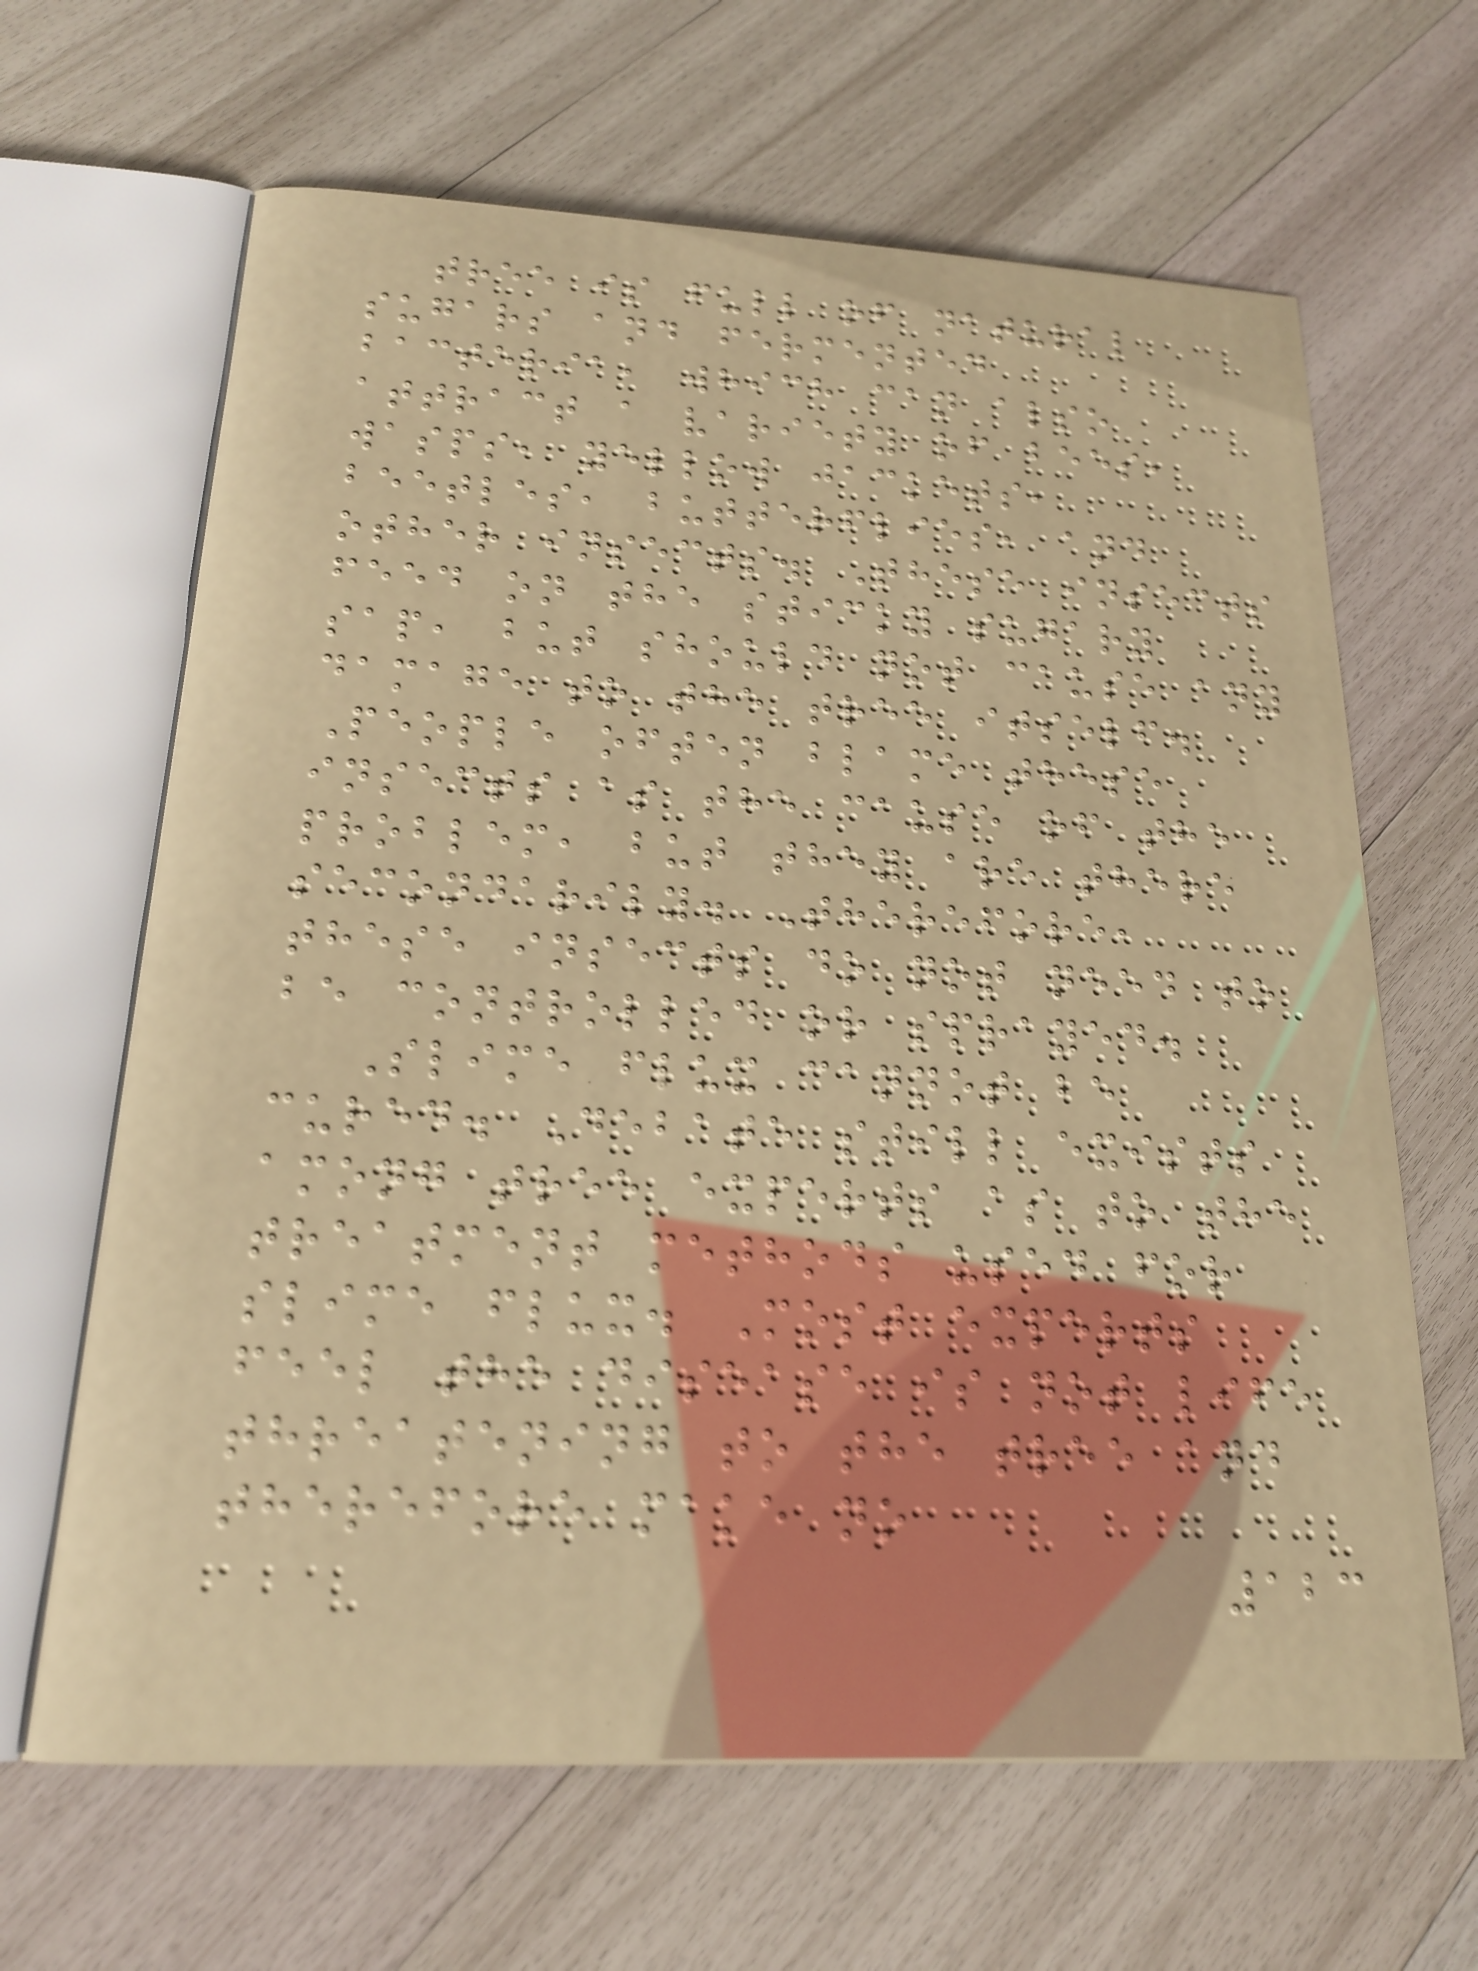tree is full of natural
sugars and fermented
bacteria, which can also
attract a variety of bees,
wasps, yellow jackets,
beetles, butterflies, and
other insects. These insects
feed on the sticky sugary
sap, but should not cause any
damage to the tree itself.
People often blame these
insects as the cause of the
problem, but they are there
secondarily. Therefore,
these insects do not need to
be controlled or sprayed.
Slime flux cannot be
cured. Debate still exists
among tree experts as to the
treatment methods used for
slime flux. Most experts
feel the disease is not life
threatening to the tree and
therefore make no
123
